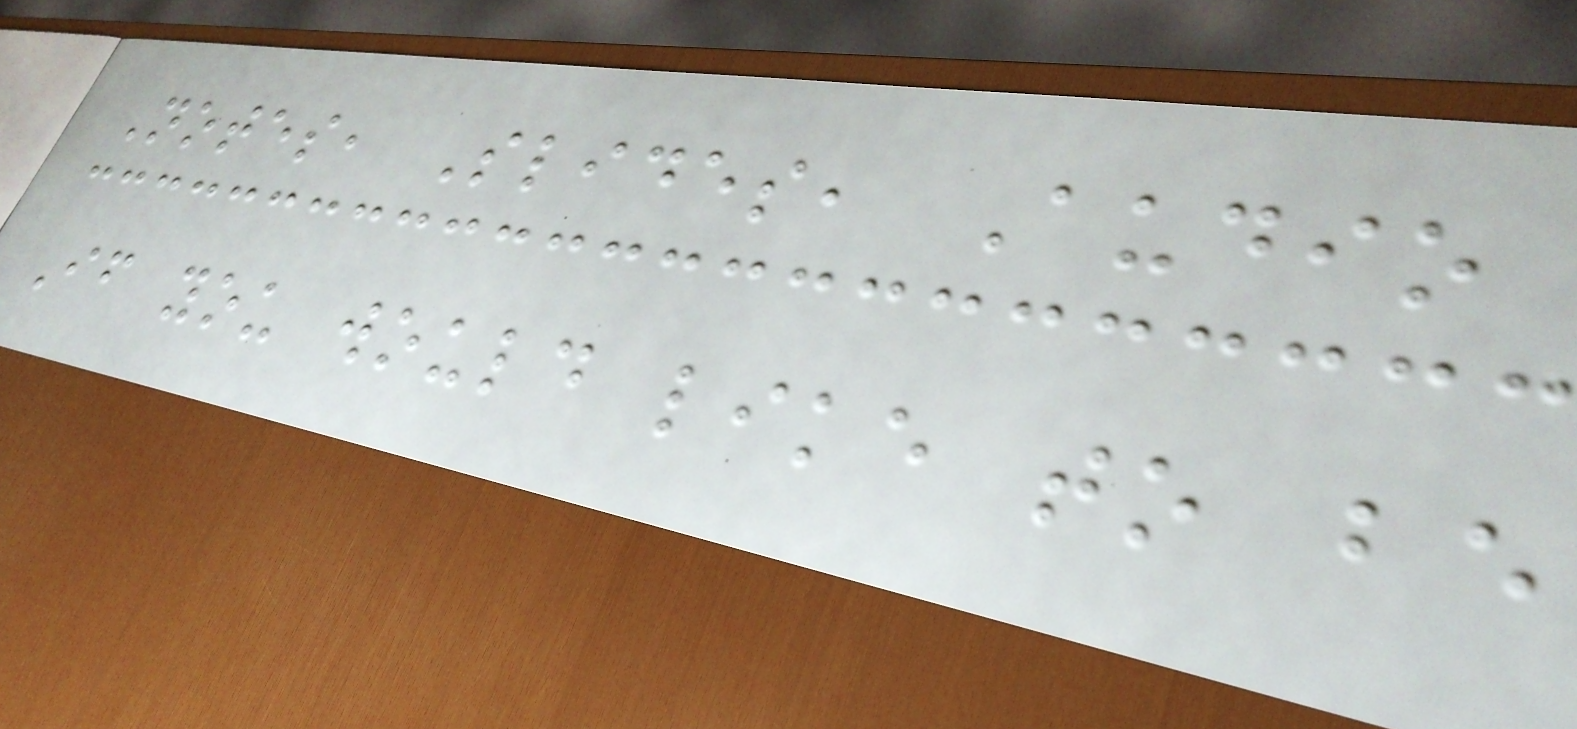Notes, Slides, Audio
If you would like to be
